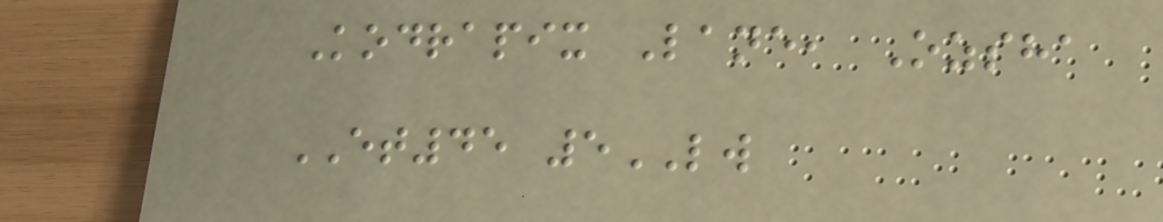Kodrapix Lane, Ozsha
ET45 5LW
